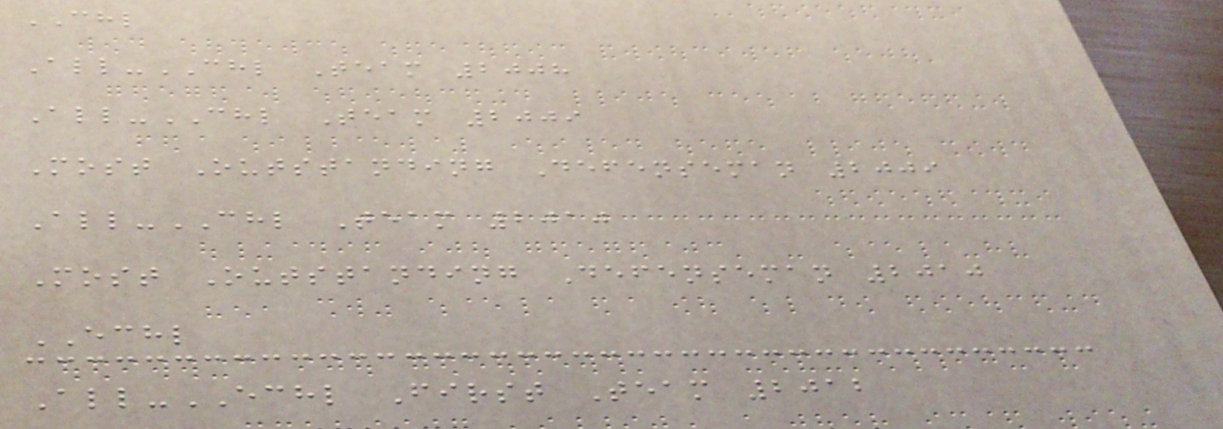CHL
All-CHL Team 2008
All-CHL Team 2009
Most Outstanding Defenseman 2009
All-CHL Team 2010
Most Outstanding Defenseman 2010
ECHL
All-ECHL First Team 2012
